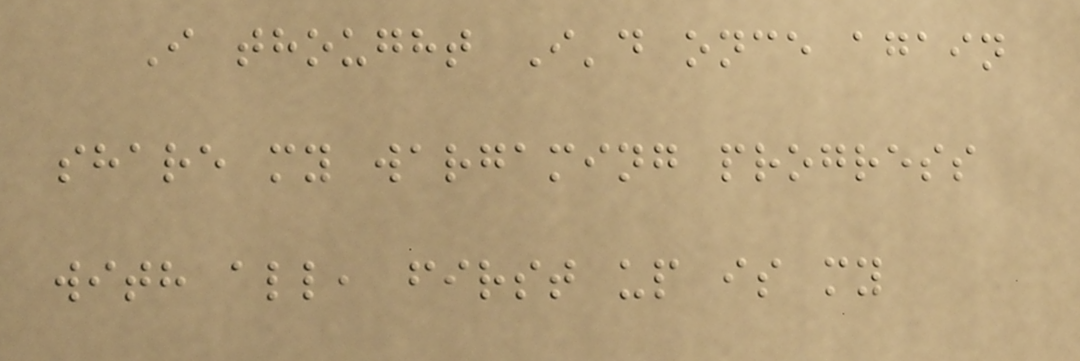I thought I'd once again
share my wargaming progress
with all, first up is my
